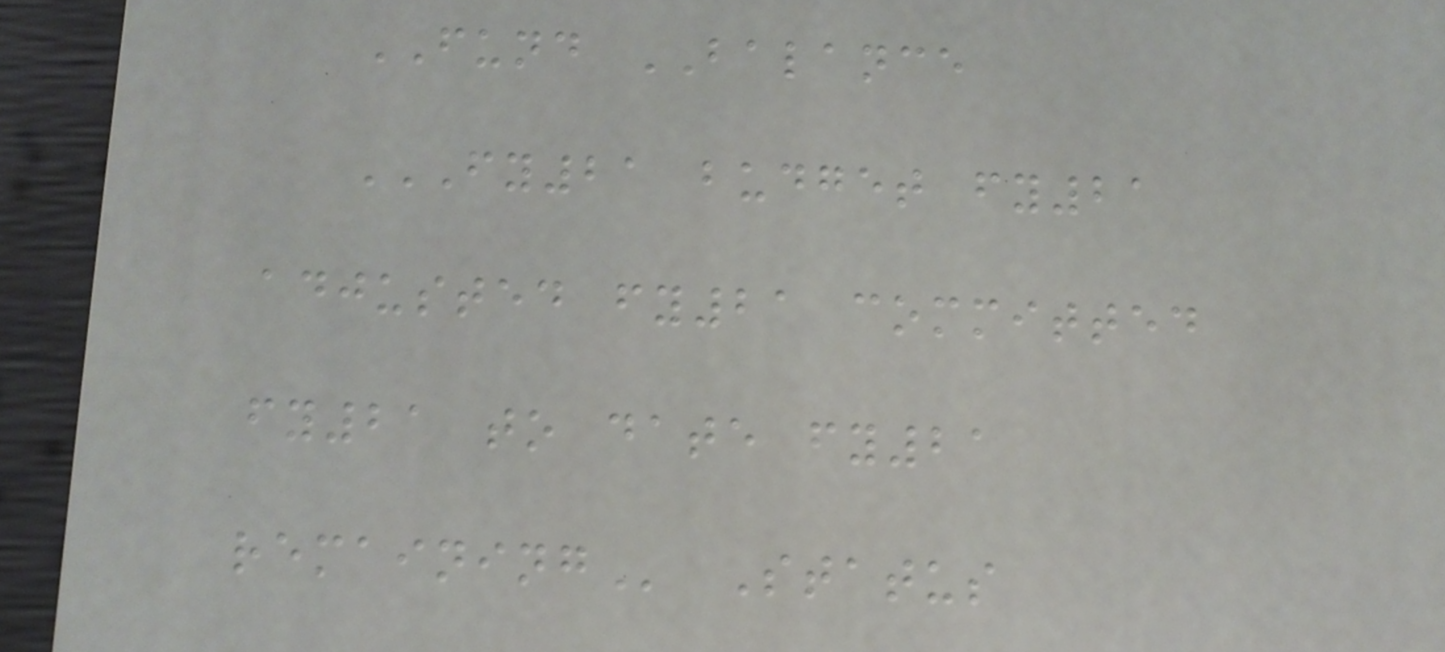FUND BALANCE
FY21 BUDGET FY21
ADJUSTED FY21 COMMITTED
FY21 TO DATE FY21
REMAINING Status
